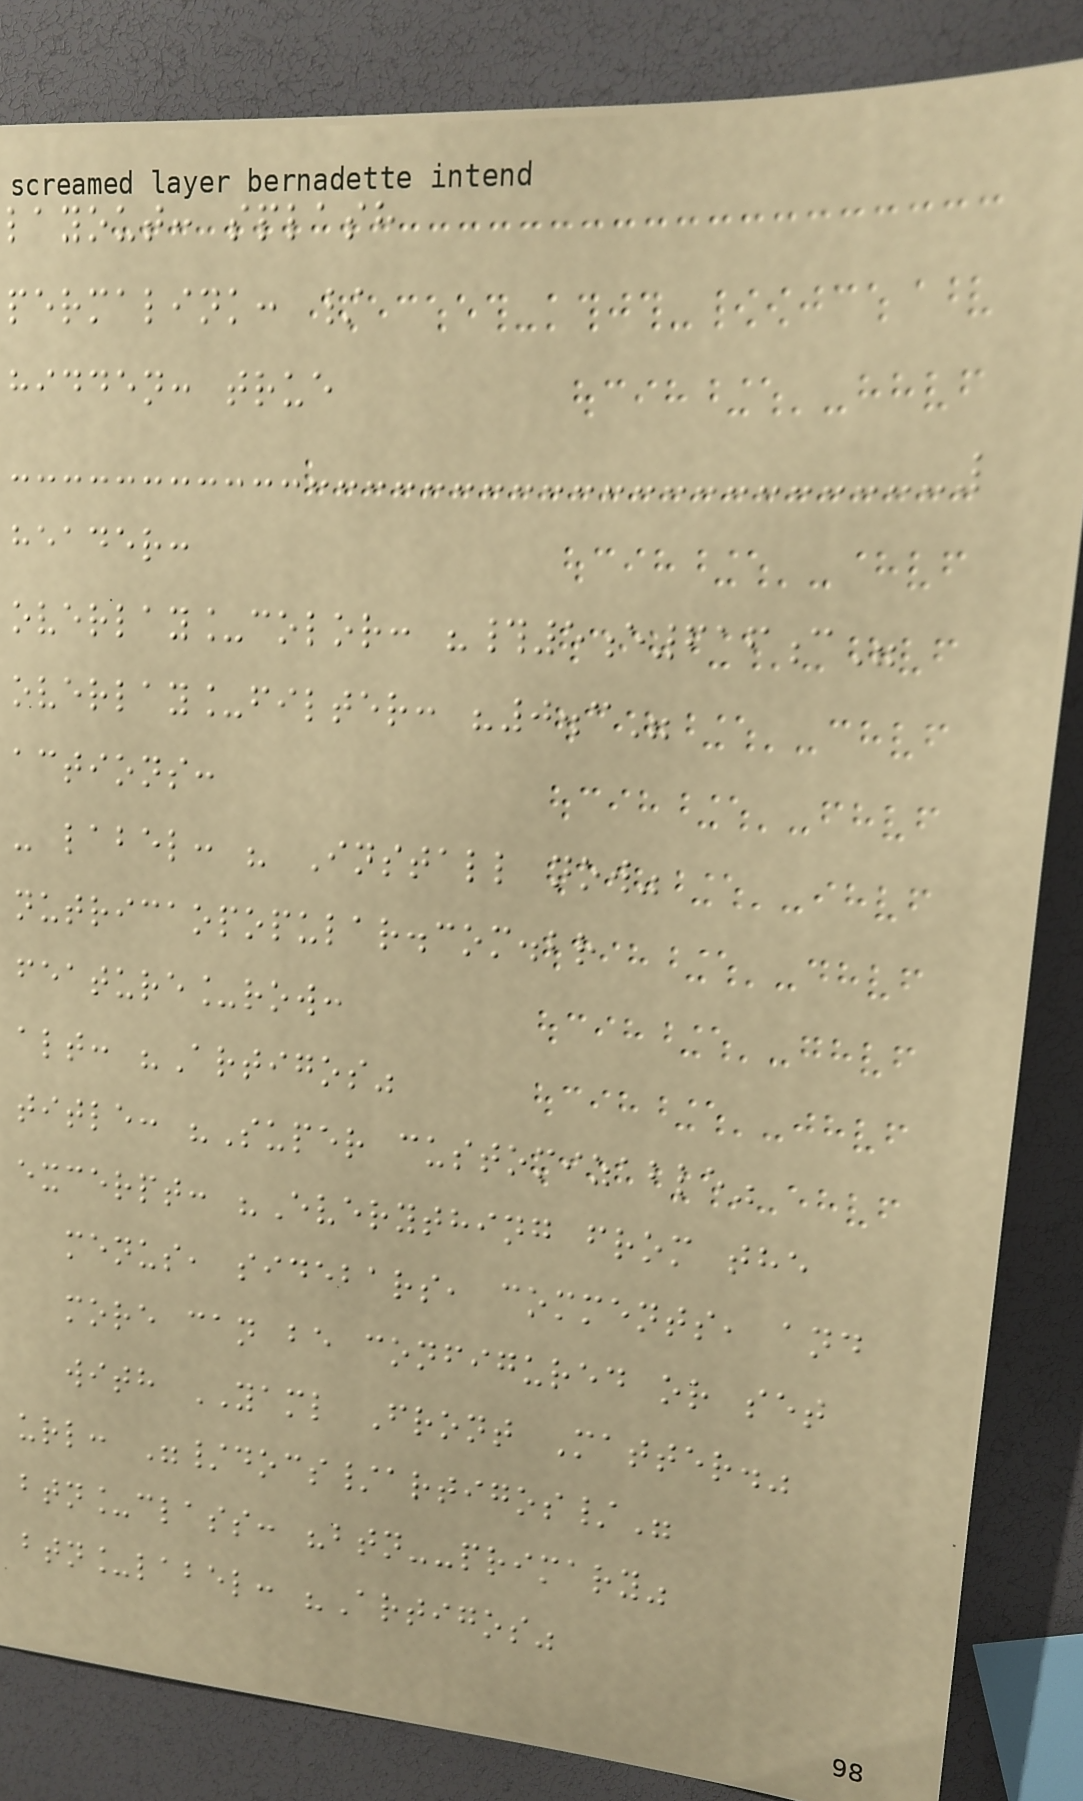layout: splash
permalink: /
hidden: true
header:
overlay_color: "#5e616c"
overlay_filter: "0.3"
actions:
- label: " Install now"
nutricaopopular.com.br
feature_row:
alt: "Artigos"
title: "Super customizable"
excerpt: "Everything from the
menus, sidebars, comments, and
more can be configured or set
with YAML Front Matter."
url: "/docs/artigos/"
btn_class: "btn--primary"
btn_label: "Artigos"
